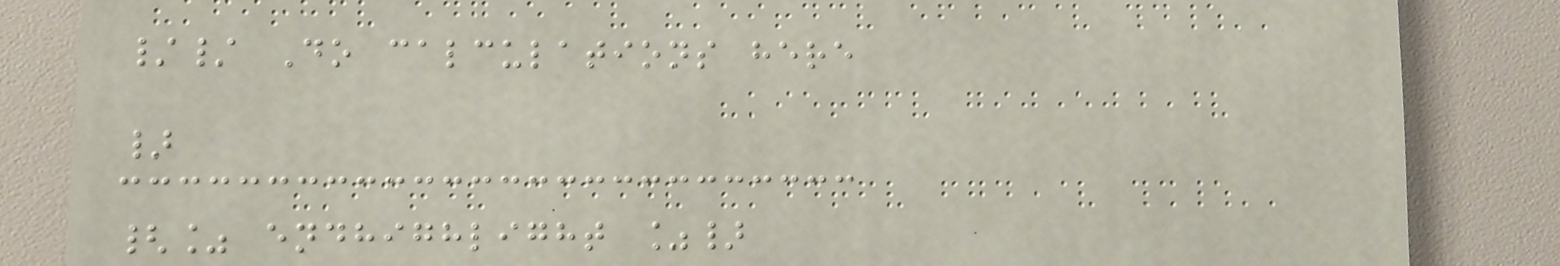// Do calculations here
}
{% endhighlight %}
